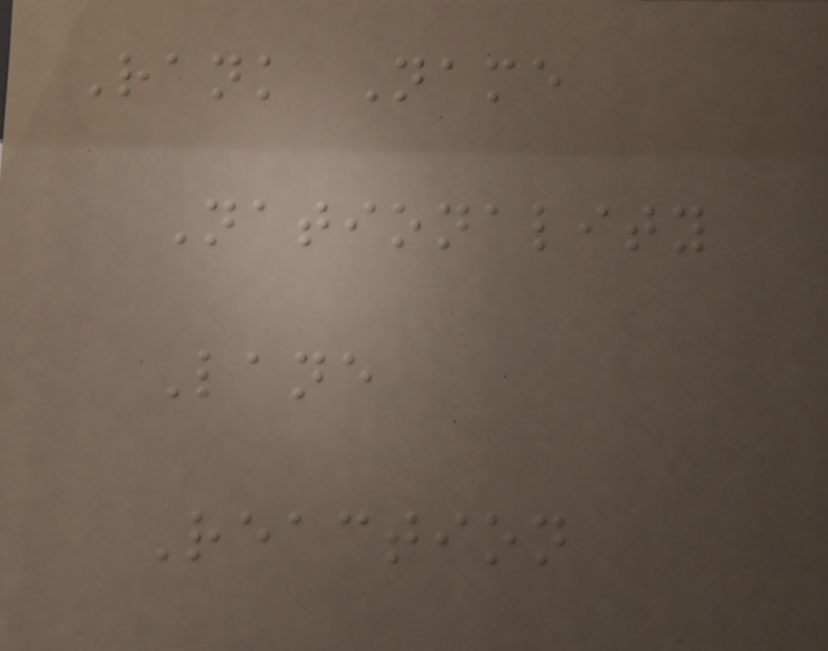Rank Name
Nationality
Lane
Reaction
